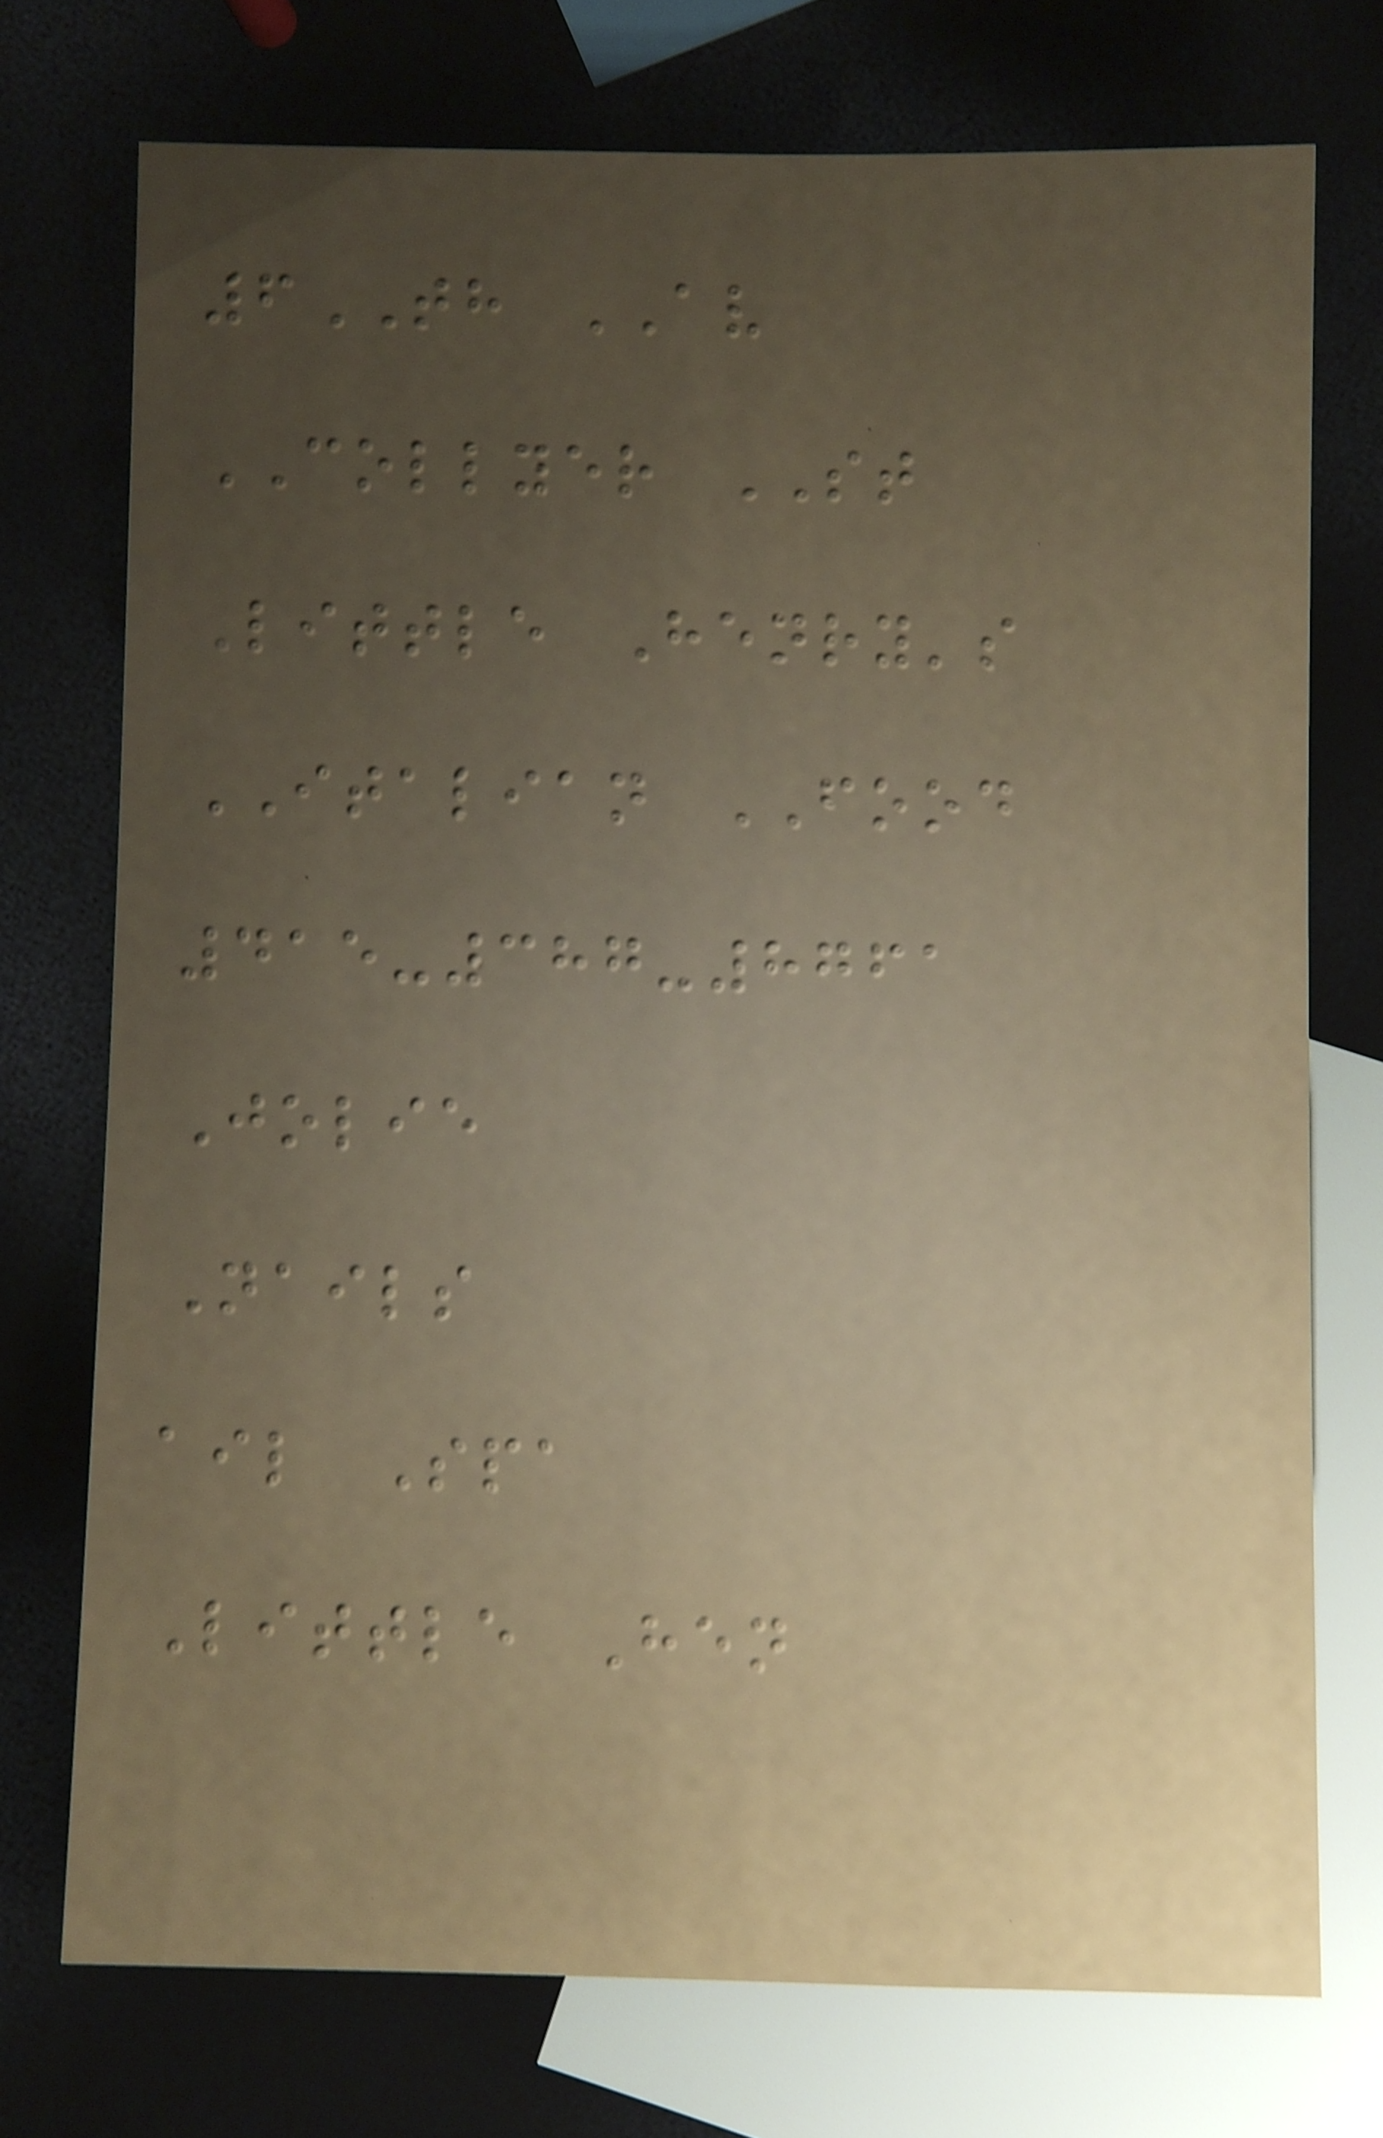6TH AV
COLLYER ST
Little Henry's
ITALIAN FOOD
415-387-8761
Jolie
Nails
ail Spa
Little Hen
